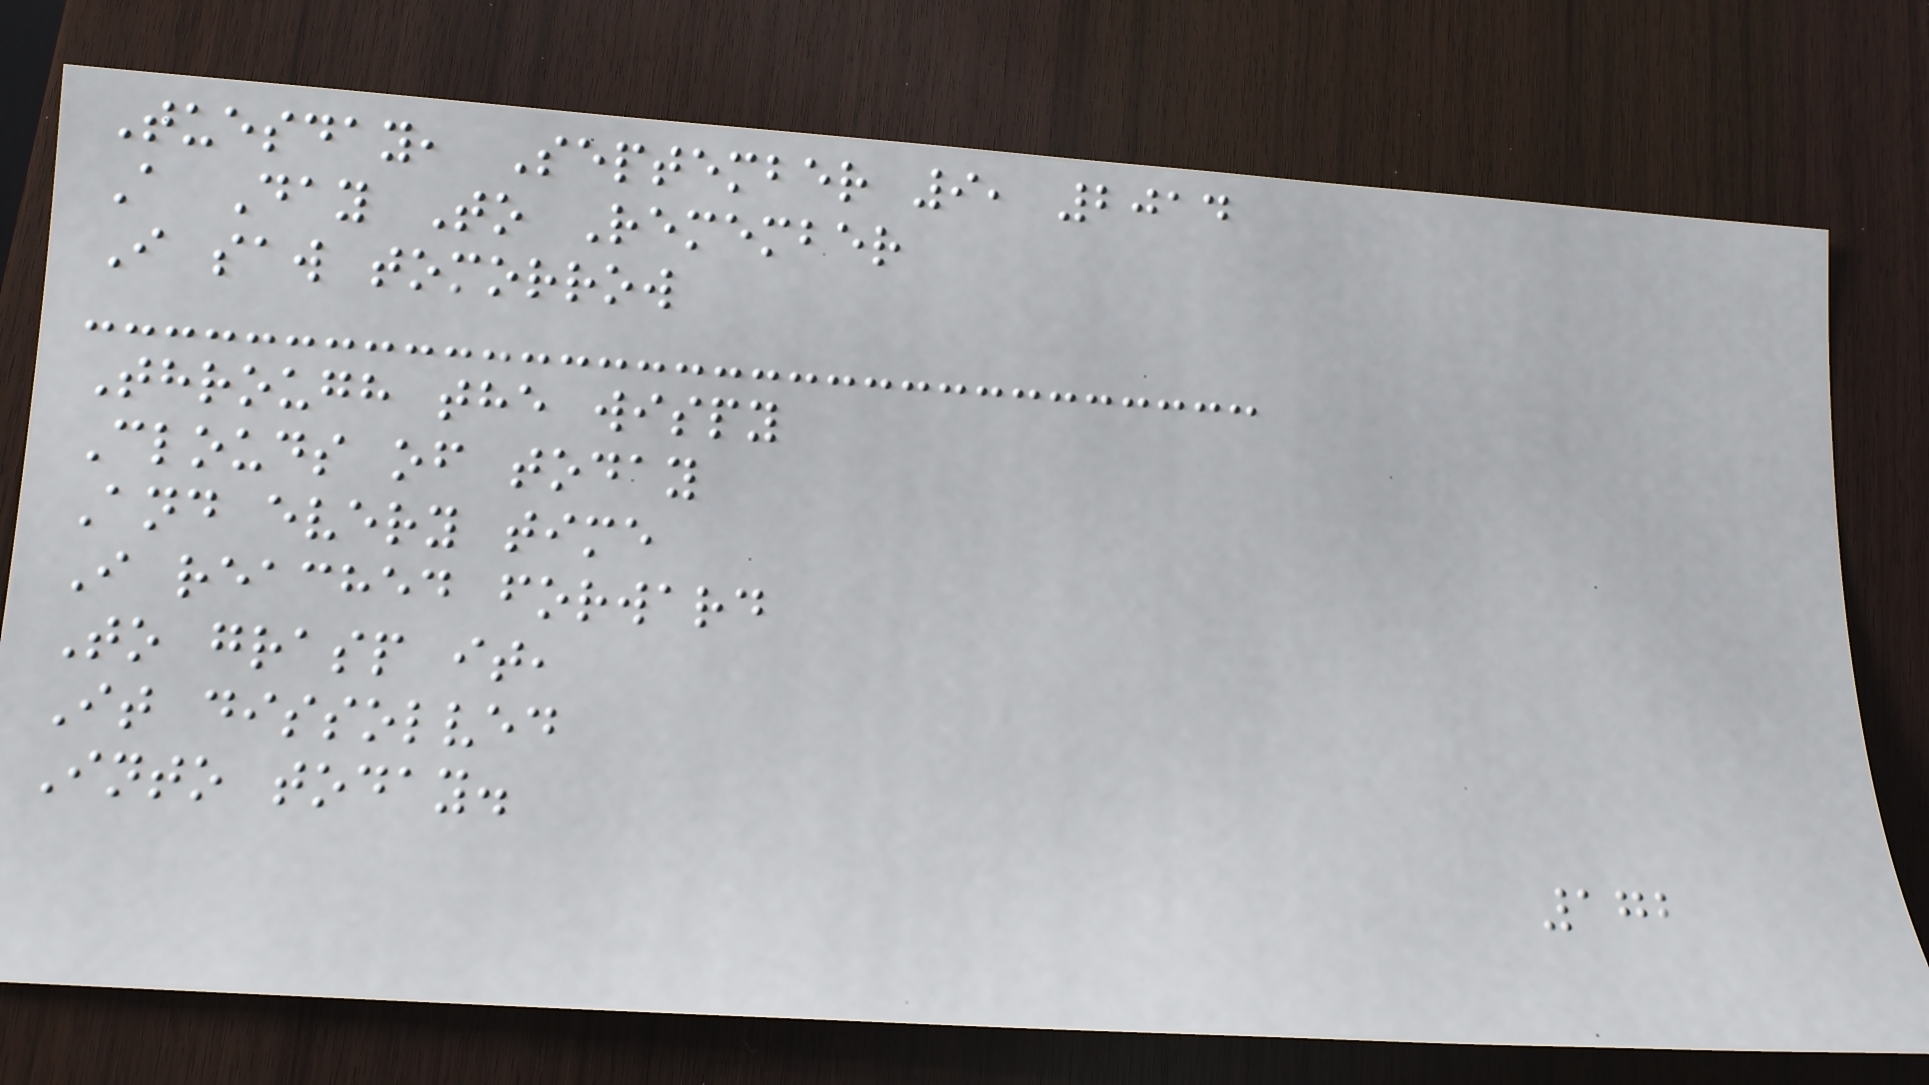Tuesday, September 9, 2014
A Day To Remember
I saw tomorrow
Through the wispy
Clouds of today
And every time
I reached forward
To grasp it,
It dissolved
Into today.
172
